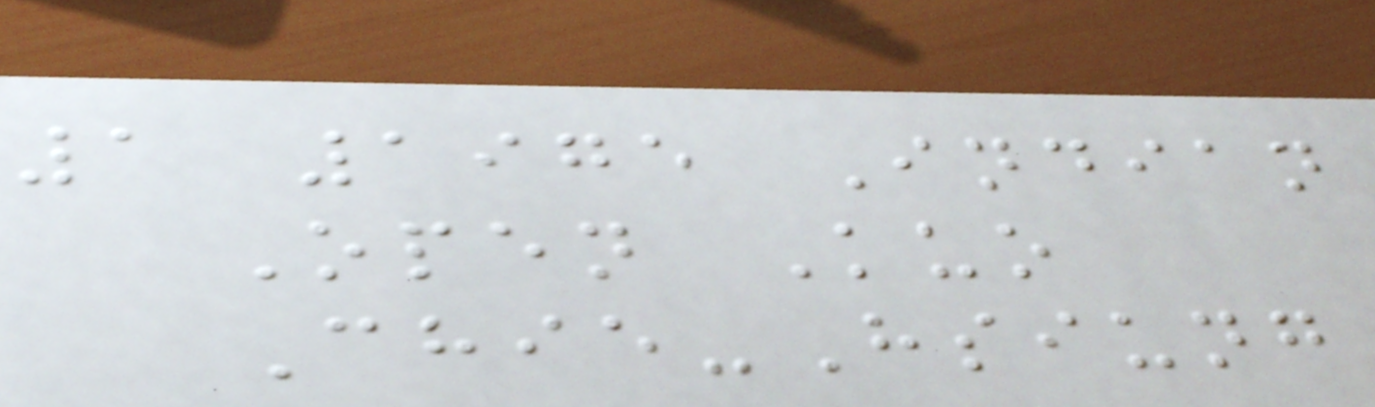1 1975 Indian
Open Kuo
Chie-Hsiung
